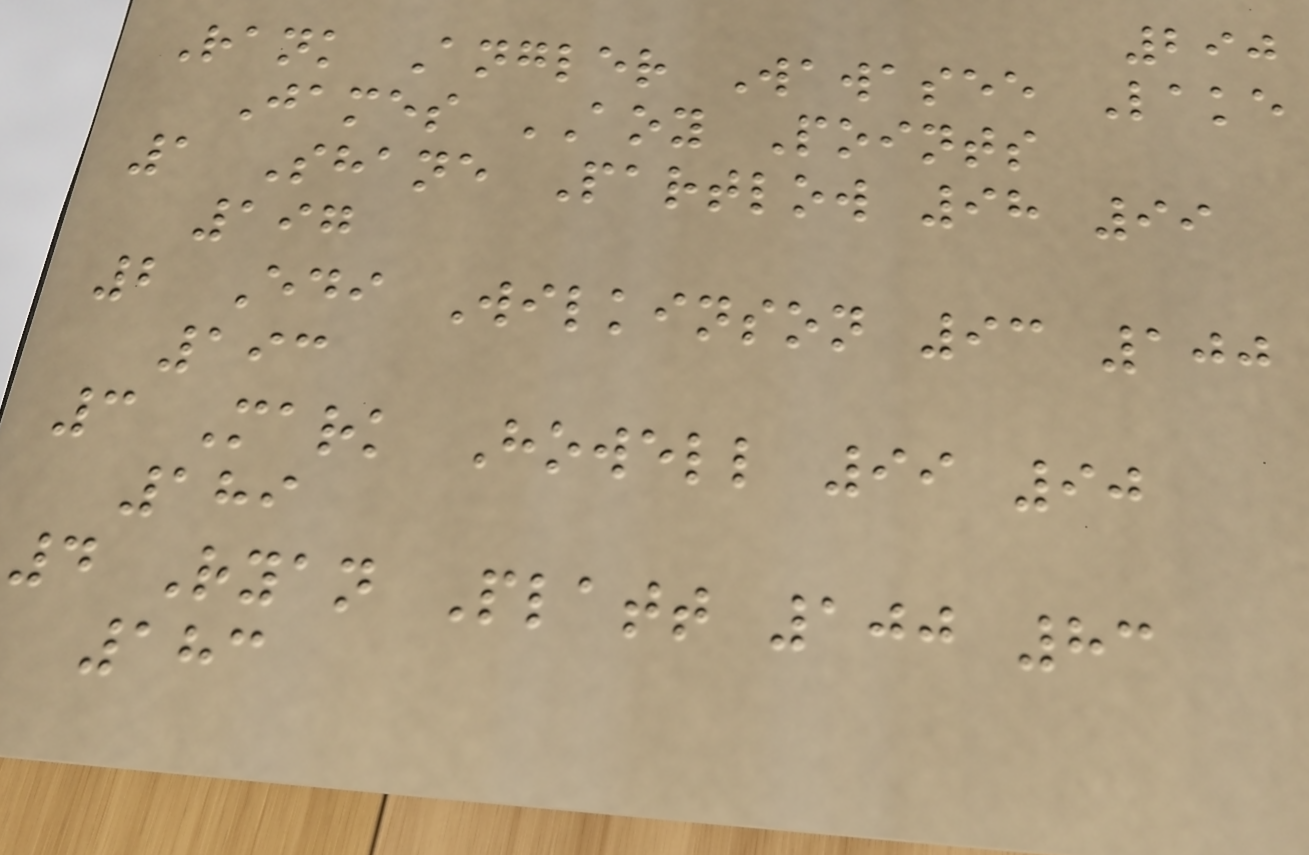290
Rank Angler Wawasee Lake
James AOY Points
1 Shane Partlow 98 99
197
2 Edi Wilkinson 93 100
193
3 Mark Howell 99 90
189
4 Ryan Platt 100 83
183
